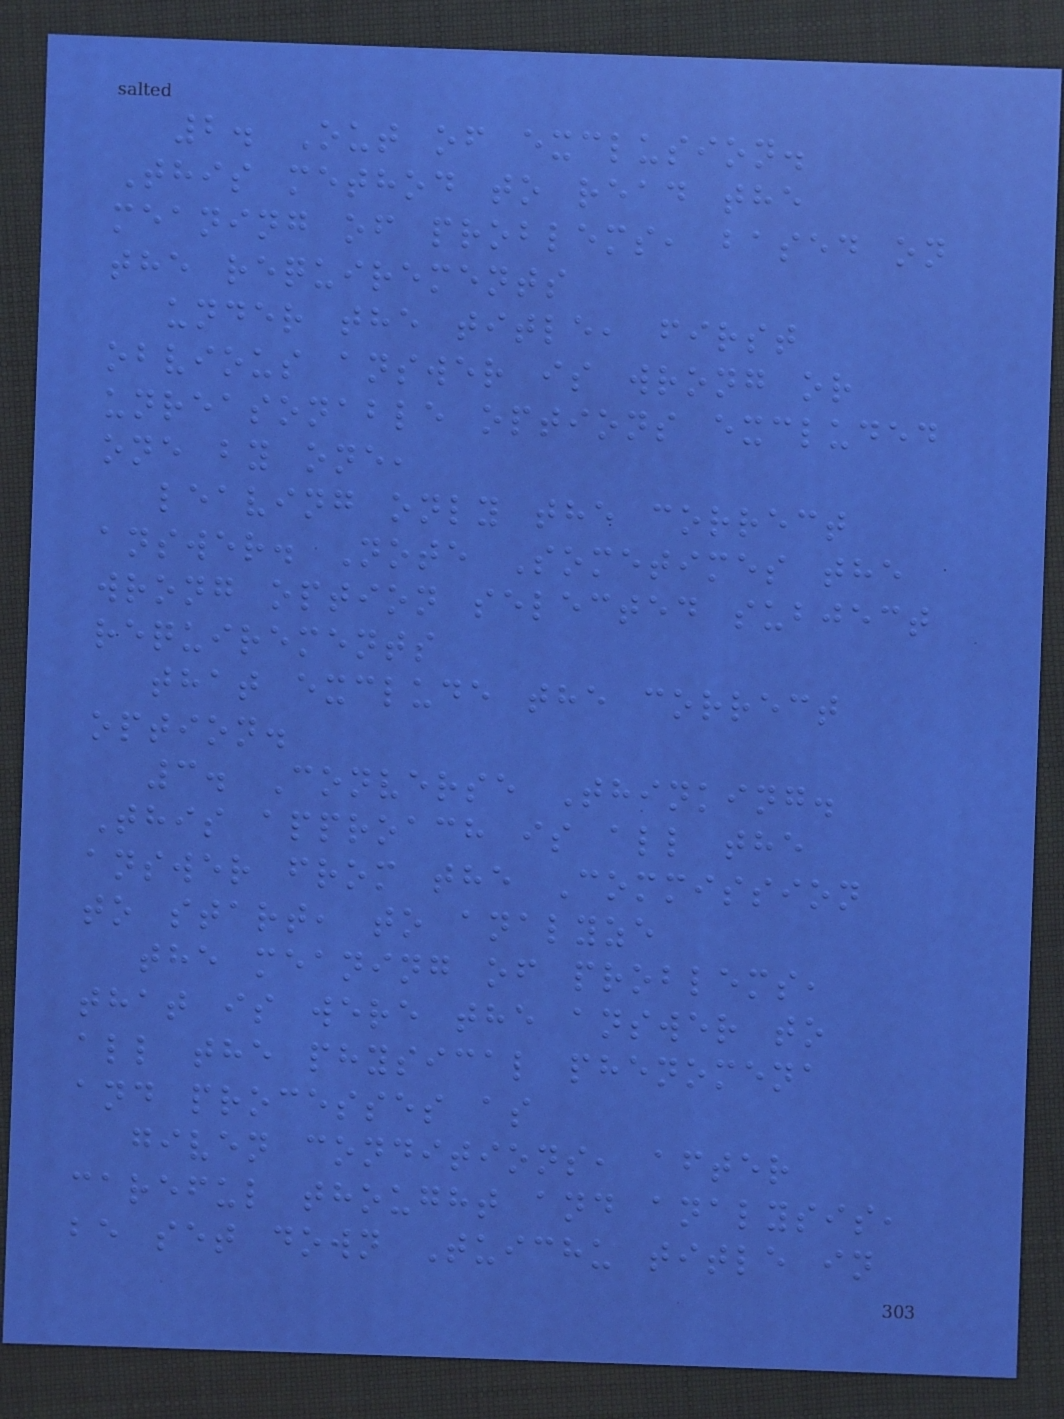2. Out of exclusion.
This method to read the
meaning of problems, based on
the requirements
under the title, first
obvious answer is wrong or
unreasonable options excluded
one by one,
leaving only the correct
answer. Note Sometimes the
wrong option selected subject
requirements
that exclude the correct
option.
3. Converse Thinking.
This approach is all the
answer from the Commission
to start, to analyze
the meaning of problems,
that is were the answer to
all the physical phenomena
and processes as
given conditions, after
careful thought and analysis,
be set down Tuichu title in
